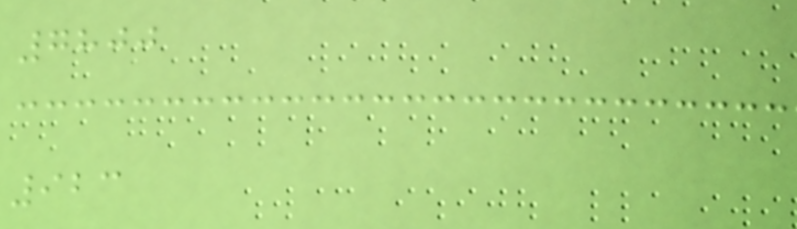7800
923
